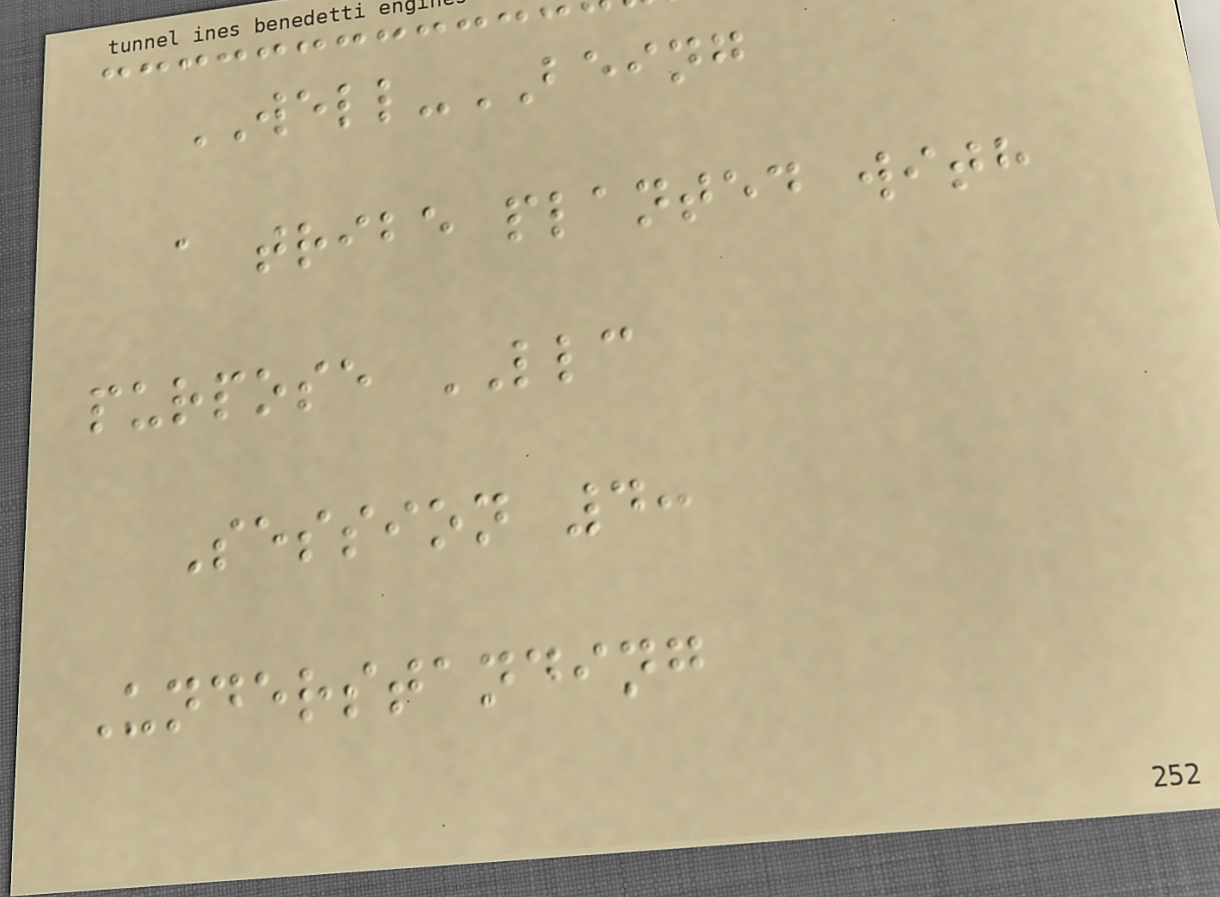WELL-BEING
a tribe planted with
purpose LLC
Session 4:
Understanding
